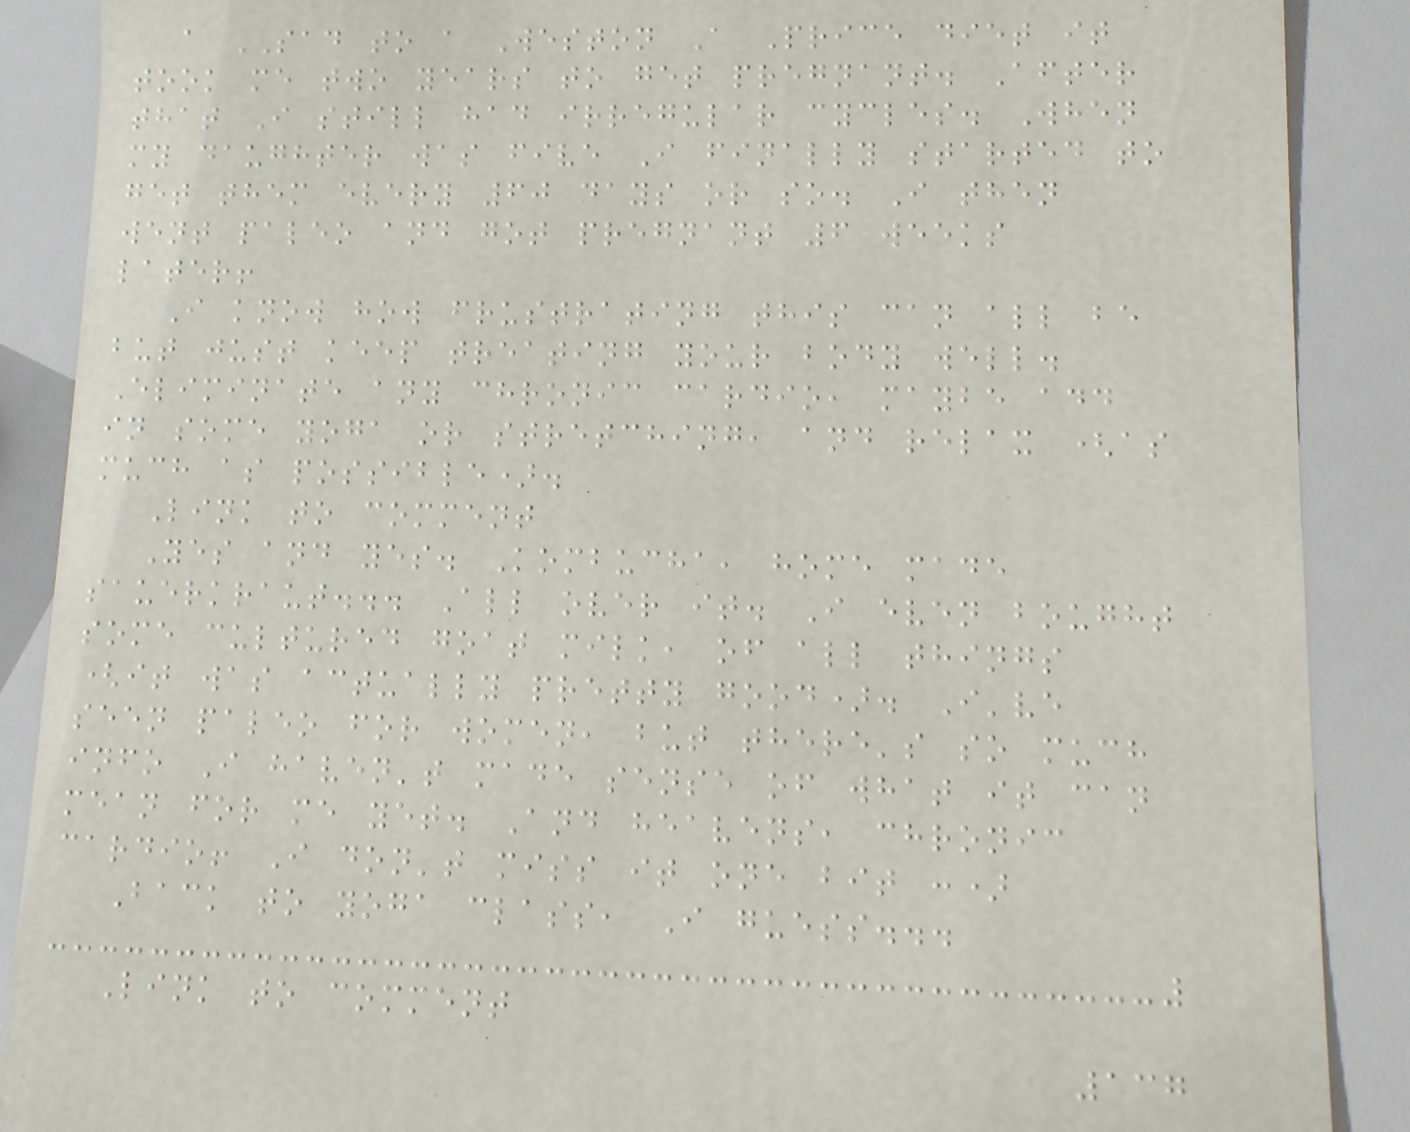a SAD to a Weston A Price diet it
took me two years to get pregnant. After
that I still had irregular cycles. When
my daughter was five I finally started to
get them every 60 days or so. I then
went paleo and got pregnant 6 weeks
later!
I know how frustrating this can all be
but just keep treating your body well.
Eliminate any chronic cardio, maybe add
in some yoga or stretching, and relax (as
much as possible).
Link to comment
Yes and yes. Kombucha, home made
sauerkraut... All over it. I even bought
some cultured goat milk, of all things
(it was actually pretty good). I've
seen paleo for women, but there's so much
info I haven't made sense of what it can
mean for me yet. And heavens, chronic
cardio! I don't miss it one bit :)
Back to yoga class, I guess...
Link to comment
137
